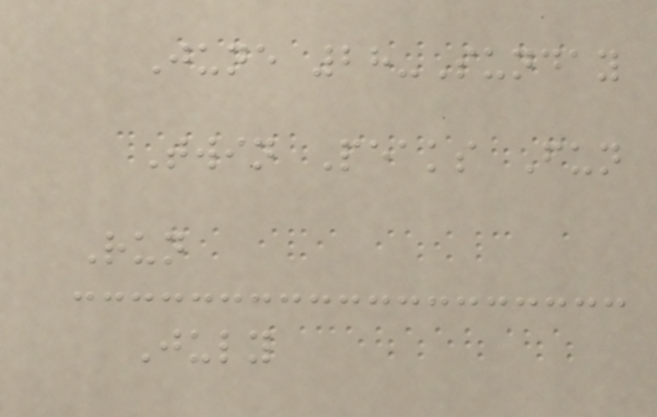June 28-Sunday
Twin Peaks Fun
Run
July
